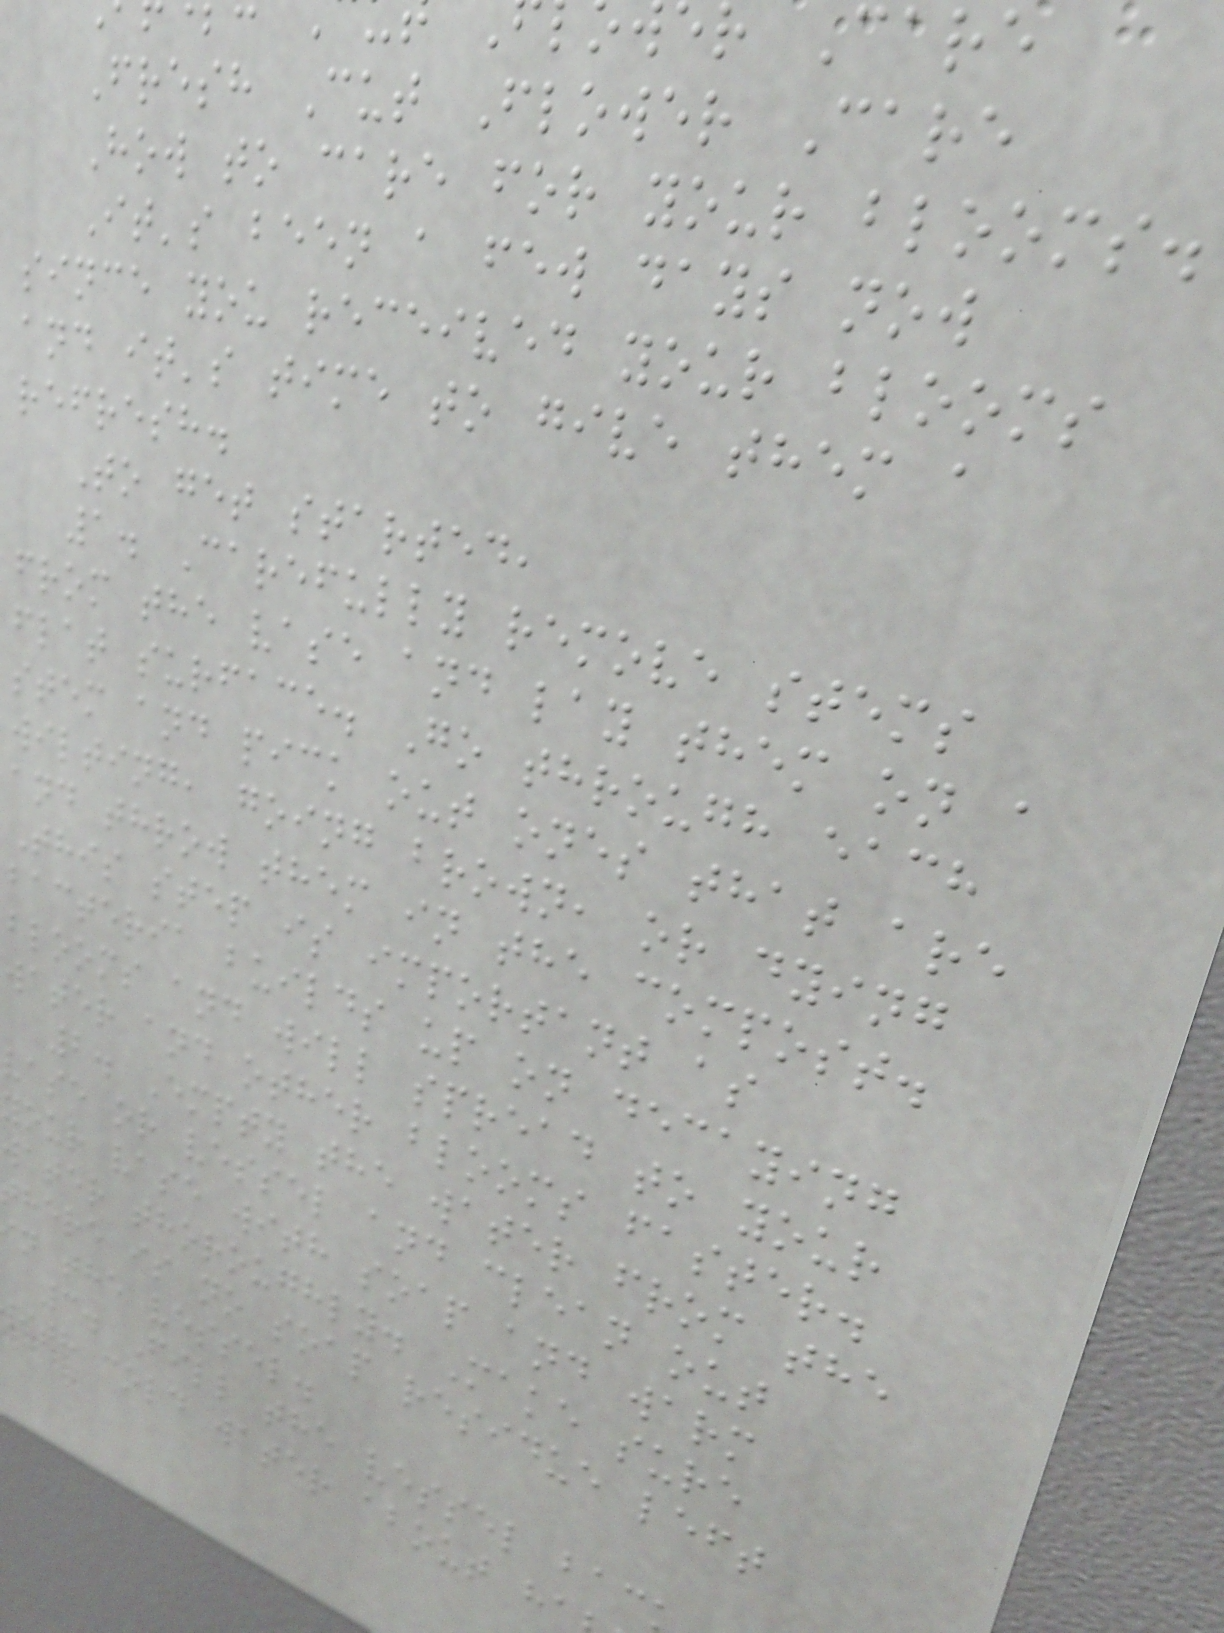r Care
Fresh Cut Flower Care
How to care for your blooms.
It's been a few days now
since you received your blooms
and it's time to give them a
refresh.
To get started,
1. Carefully remove stems
from the vase and lay them on a
flat surface. Go through each
stem and pick out ones that are
wilting, going brown, or dying
and throw them in the compost.
This step is important as
bacteria builds up on decaying
blooms and will spread to your
water and other blooms faster.
2. Empty the water from the
vase or vessel and clean out
your vase with soap and warm
water thoroughly. Make sure
there is no soap residue left
n the vessel.
3. Fill the vessel bac
ith cold water about h
